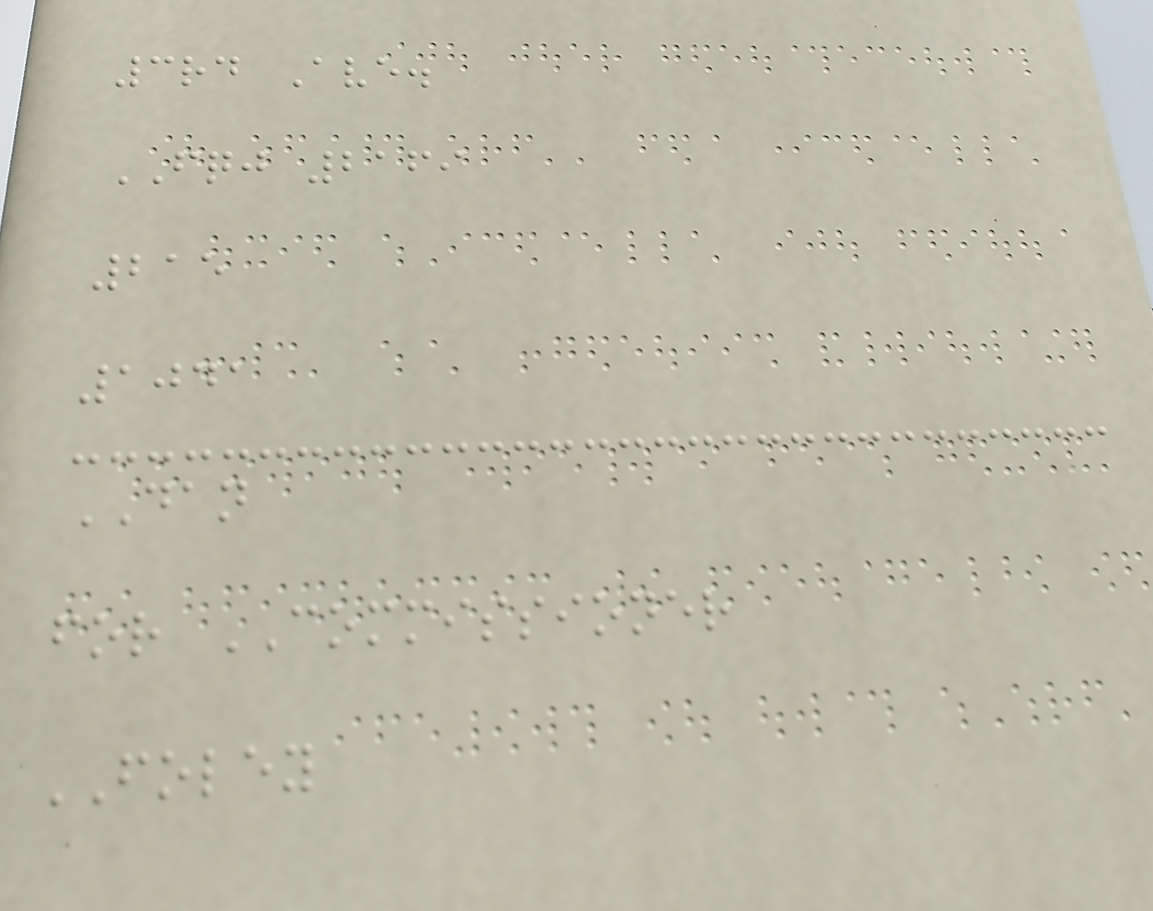3rd Ave.
FQJ 2169
215
1041
DAN
for COMMISSIONER
FOLEY
